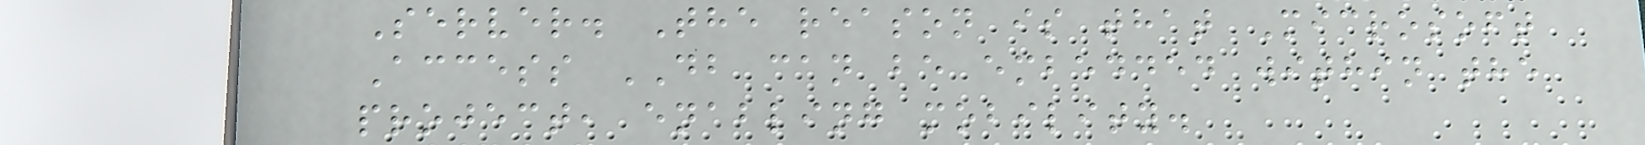Server. The reason is that Microsoft
Access DB can be embedded within the
project, enabling mobility.
